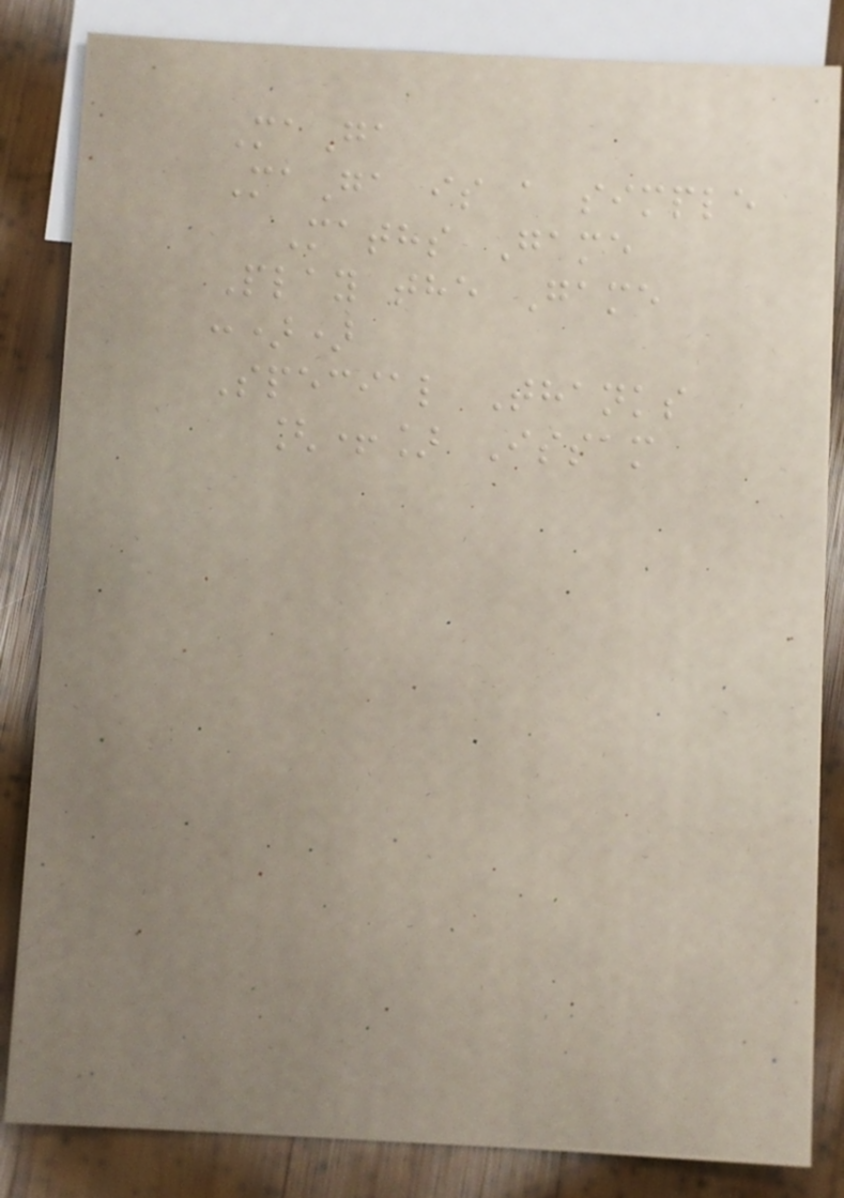MaGa
MaGa is a simple
Maths Game
Play the Game
:))
Special Thanks
[+] Issam
